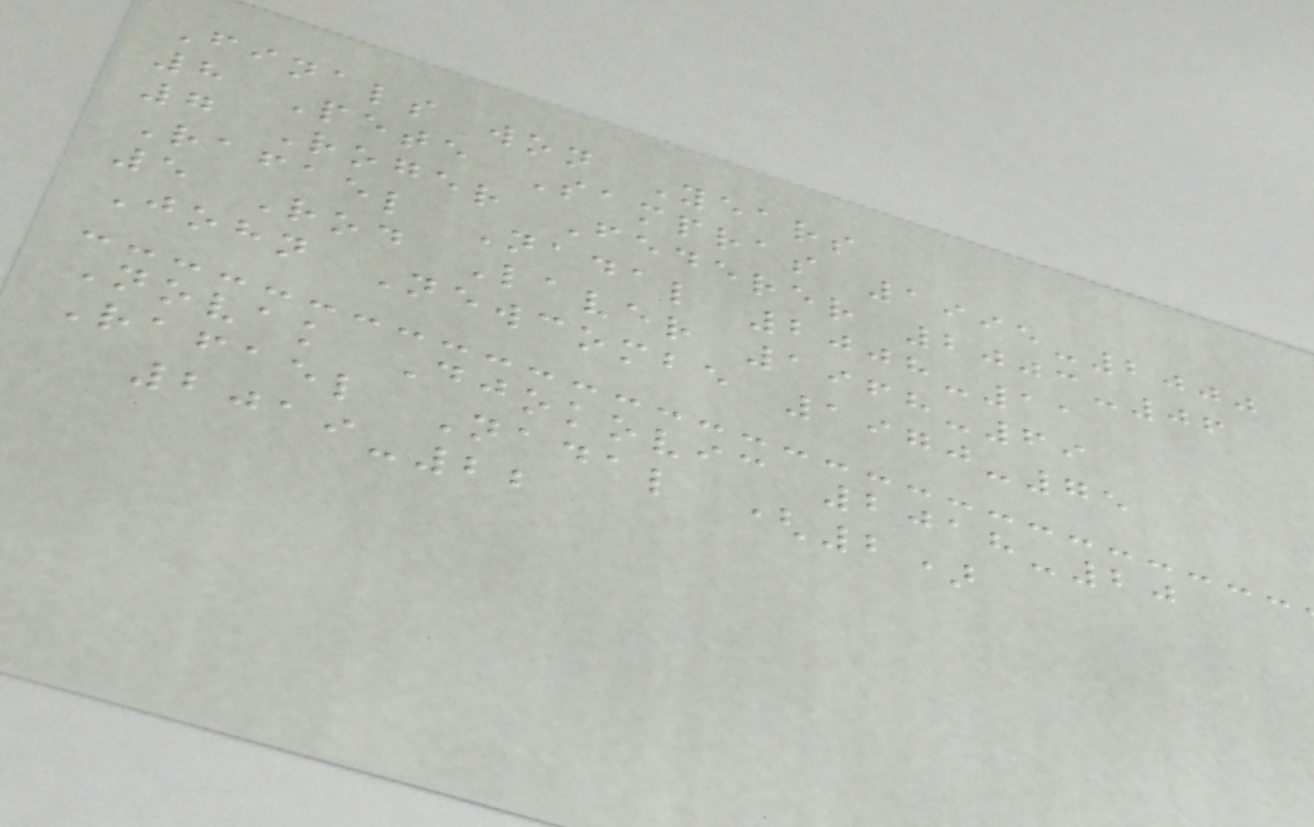Finals won Years
8 Pete Sampras 1995-2000
7 Roger Federer 2003-06
Rafael Nadal 2008-11
5 Rod Laver 1968-69
John Newcombe 1970-75
Novak Djokovic 2018-20
Rafael Nadal (2)
2019-22
